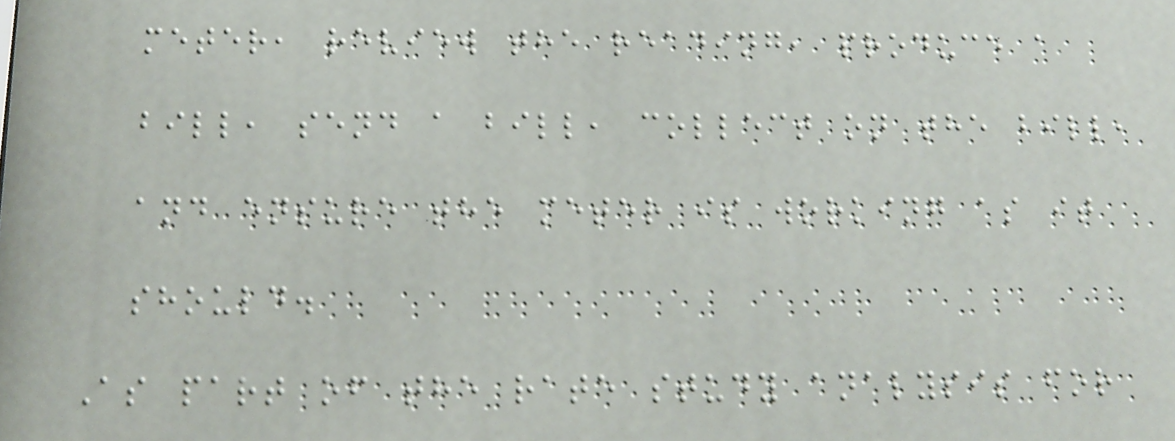meter, review the reading, produce a
bill, send a bill, collect on the bill,
and ensure the meter is working as it
should.
As part of the rate study analysis for
